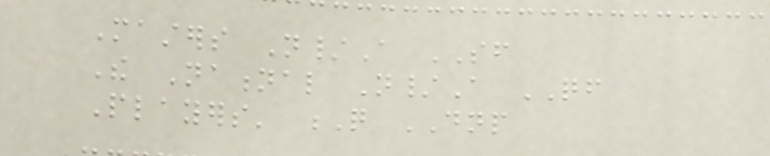Masters N/A SF
The National N/A QF
Players' Q DNP
